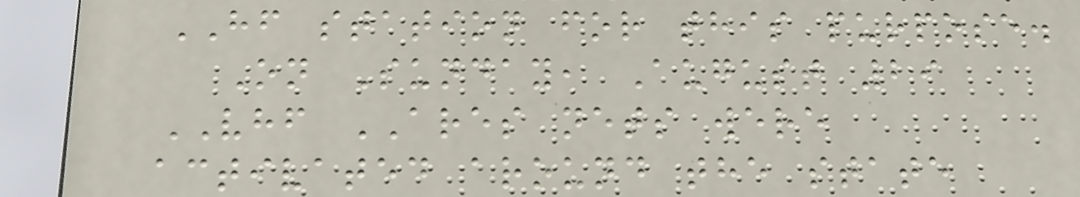HF station for this purpose.
On Sunday, August 29
VHF ARES nets were
activated around the state
